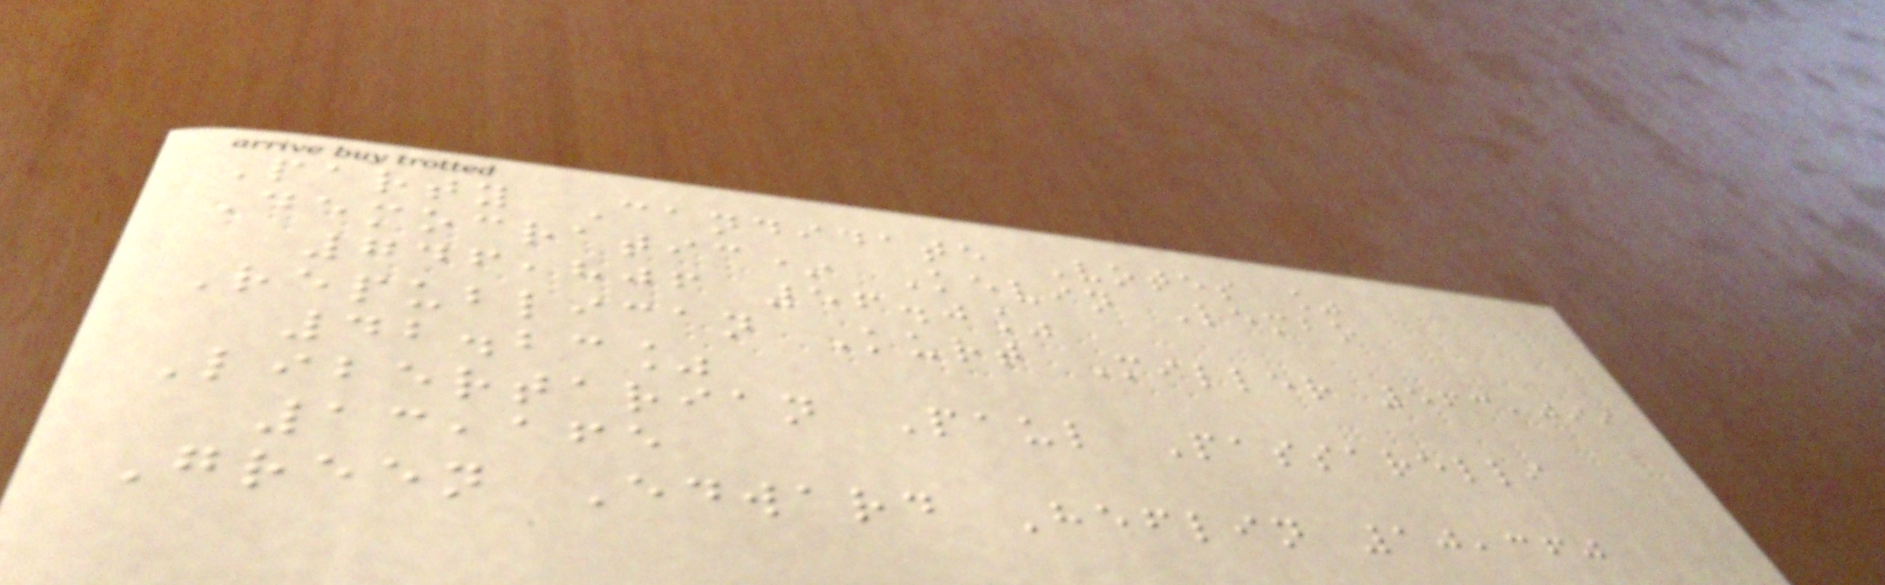Party Candidate Votes %
Democratic* Kevin Lembo
746,806 56.0%
Republican Kurt Miller 563,099
42.23%
Libertarian Paul Passarelli
13,165
Green Edward Heflin 10,360
